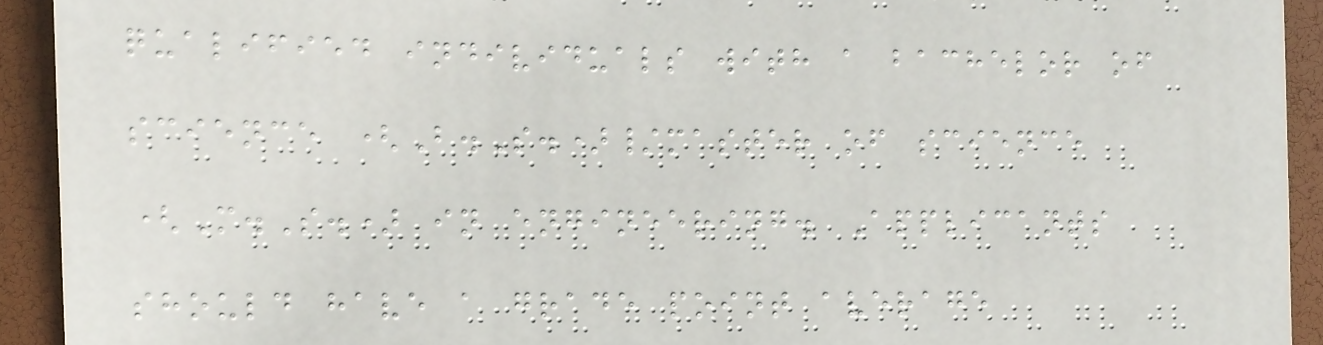qualified individuals with a bachelor of
science (B.S.)/master of science
(M.S.) in engineering. Applicants
should have a grade point average
